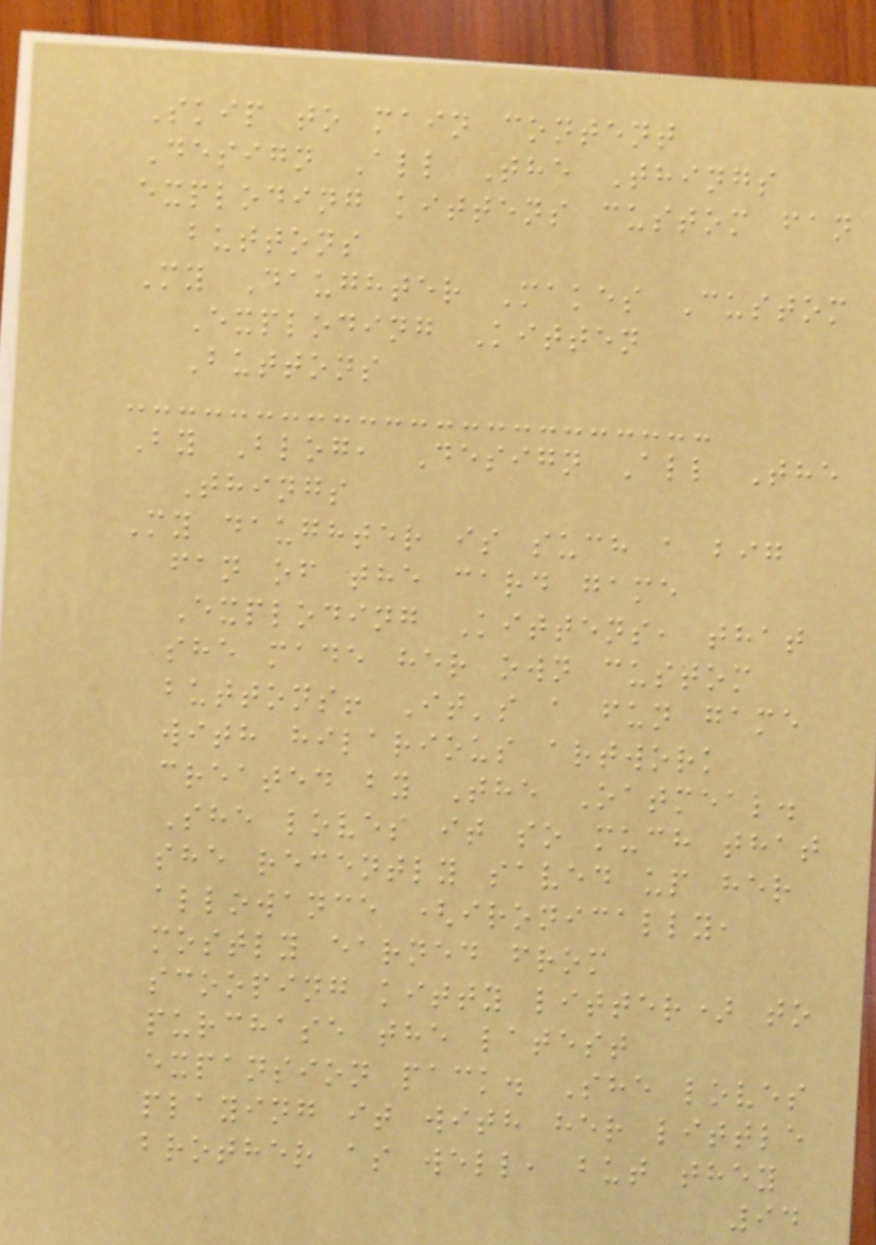Skip to main content
Design All The Things
exploding kittens custom fan
buttons
My Daughter Makes Custom
Exploding Kitten
Buttons
By Blog, Design All The
Things
My daughter is such a big
fan of the card game
Exploding Kittens, that
she made her own custom
buttons! It's a fun game
with hilarious artwork
created by The Oatmeal.
She loves it so much that
she recently saved up her
allowance (ironically,
mostly earned from
scooping kitty litter) to
purchase the latest
expansion pack. She loves
playing it with her little
brother as well, but they
94
